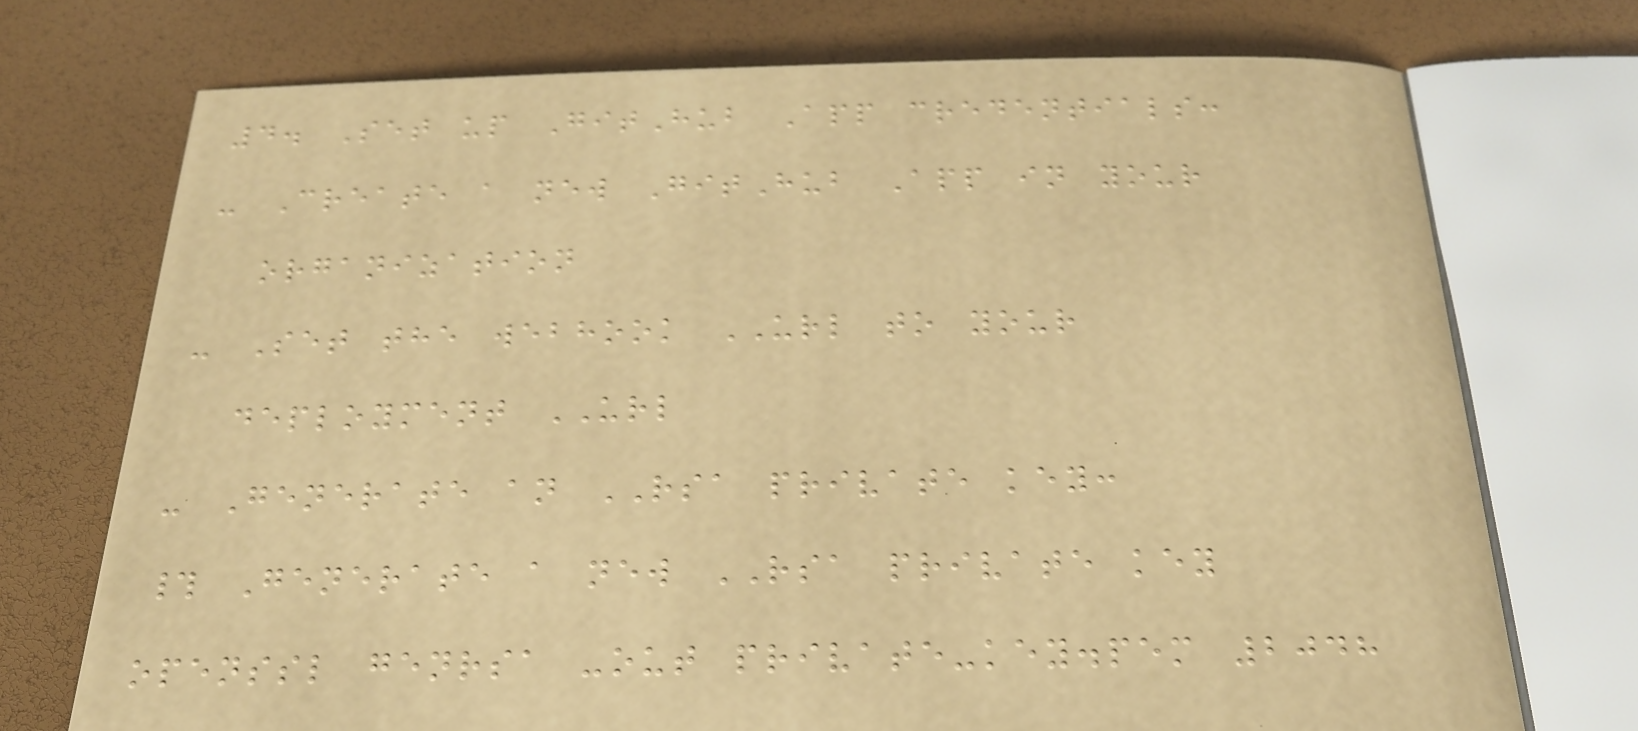4. Set up GitHub App credentials:
- Create a new GitHub App in your
organization
- Set the webhook URL to your
deployment URL
- Generate an RSA private key:
# Generate a new RSA private key
openssl genrsa -out private-key.pem 2048
